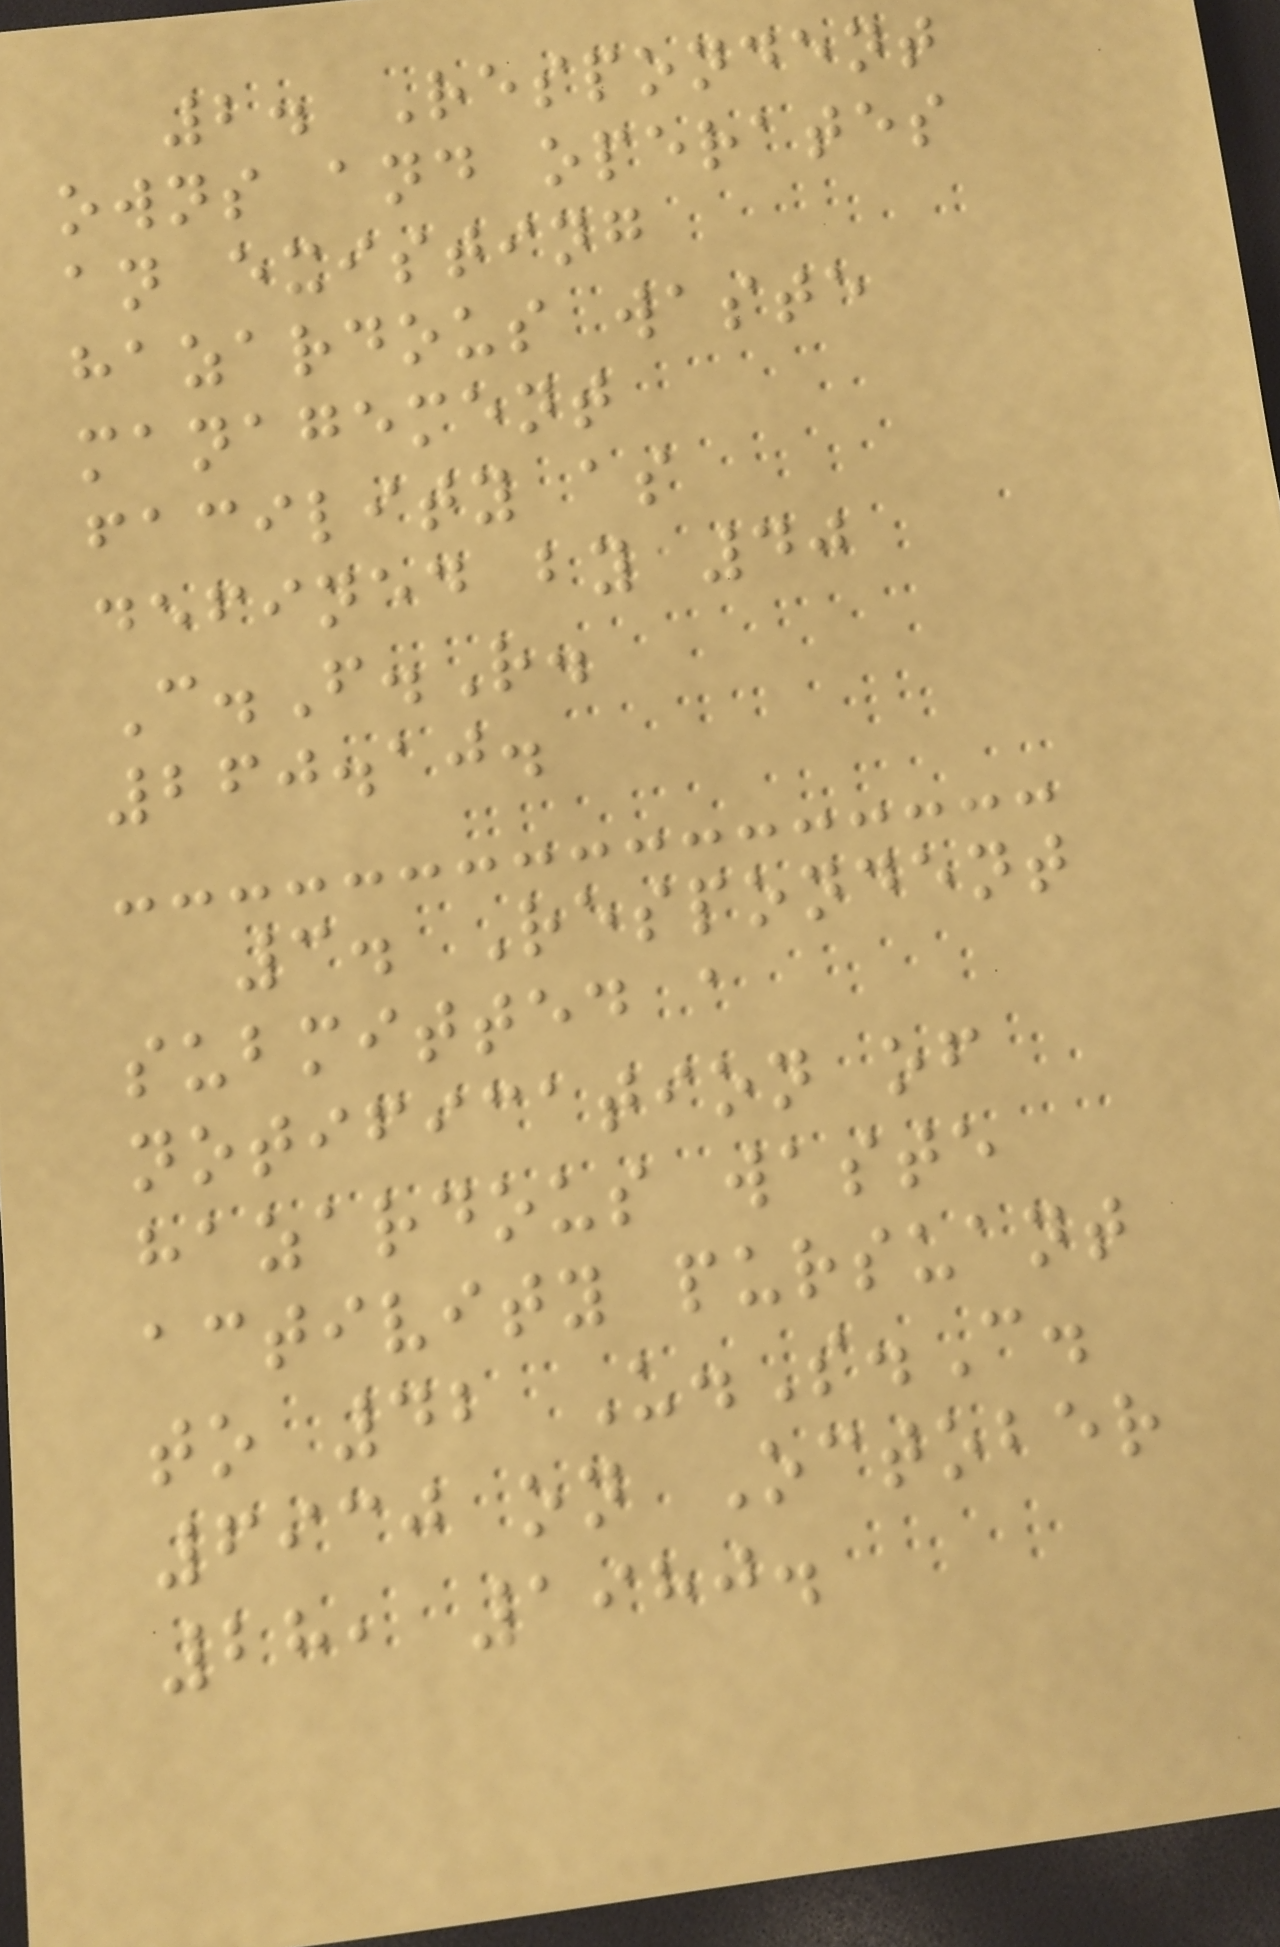2. Respondent
owns and operates
an existing
hazardous waste
management
facility as
defined by 40
C.F.R.
260.10.
3. Respondent
submitted a
notification of
hazardous waste
activity pursuant
to 42 U.S.C.
6930 on October
28, 1980.
